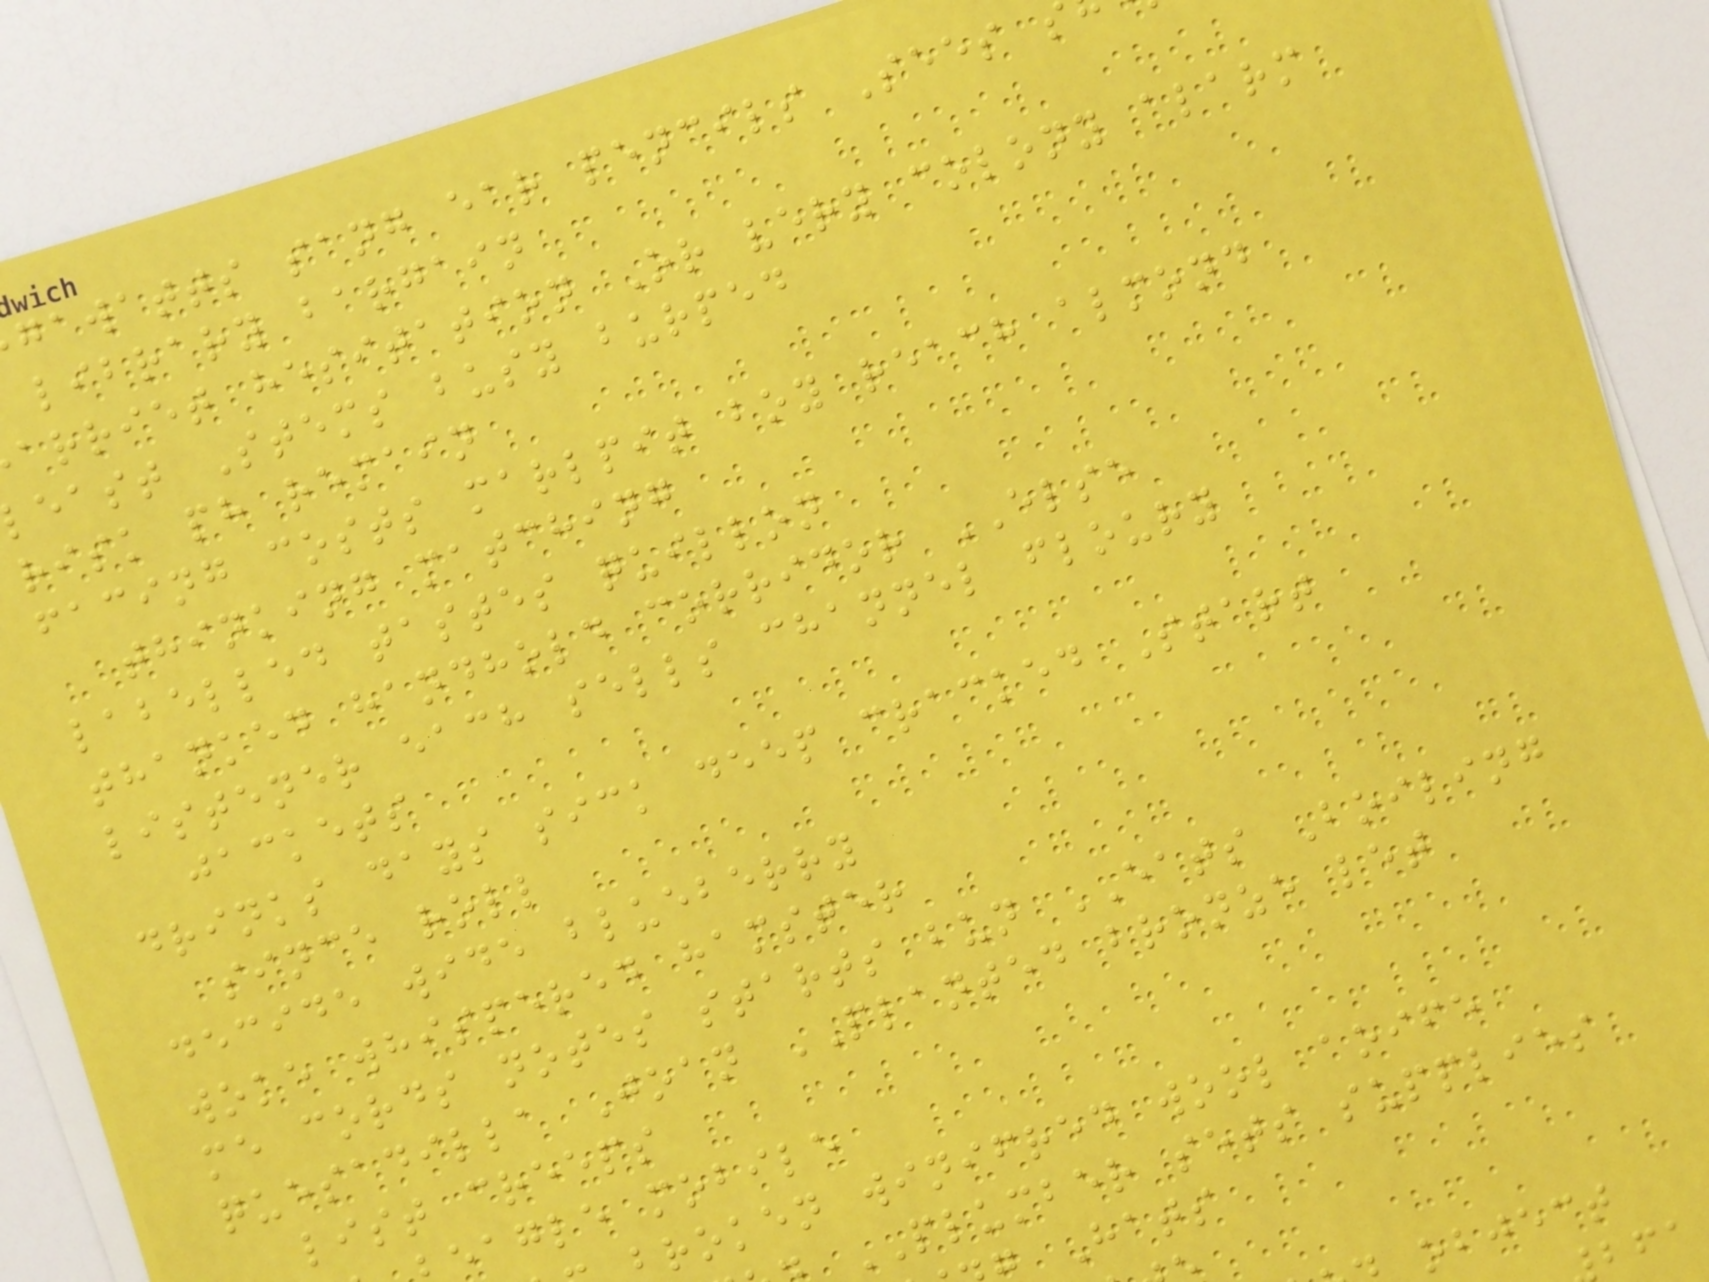gawatts sang ear pencils Sees s
library bargain
arriet hesitation Or very colony alarm
east Stems busy burped
risk ph remain
facing costs marlpit boy reach almond
thinking matching
labelled tastes quillon
thanked handhold corridor ELSE
listener each sells channel floury
jackets
drinks days sick deep cracked Start
since roll
decide wide blueberry
woke whispered hamster
me cords notes starts bun EATS Boiling
quesadilla Joan PLANTED bronze let
list creeps
eagle mobile
roken winifred wool aoife
PLUMBER sets supplies
